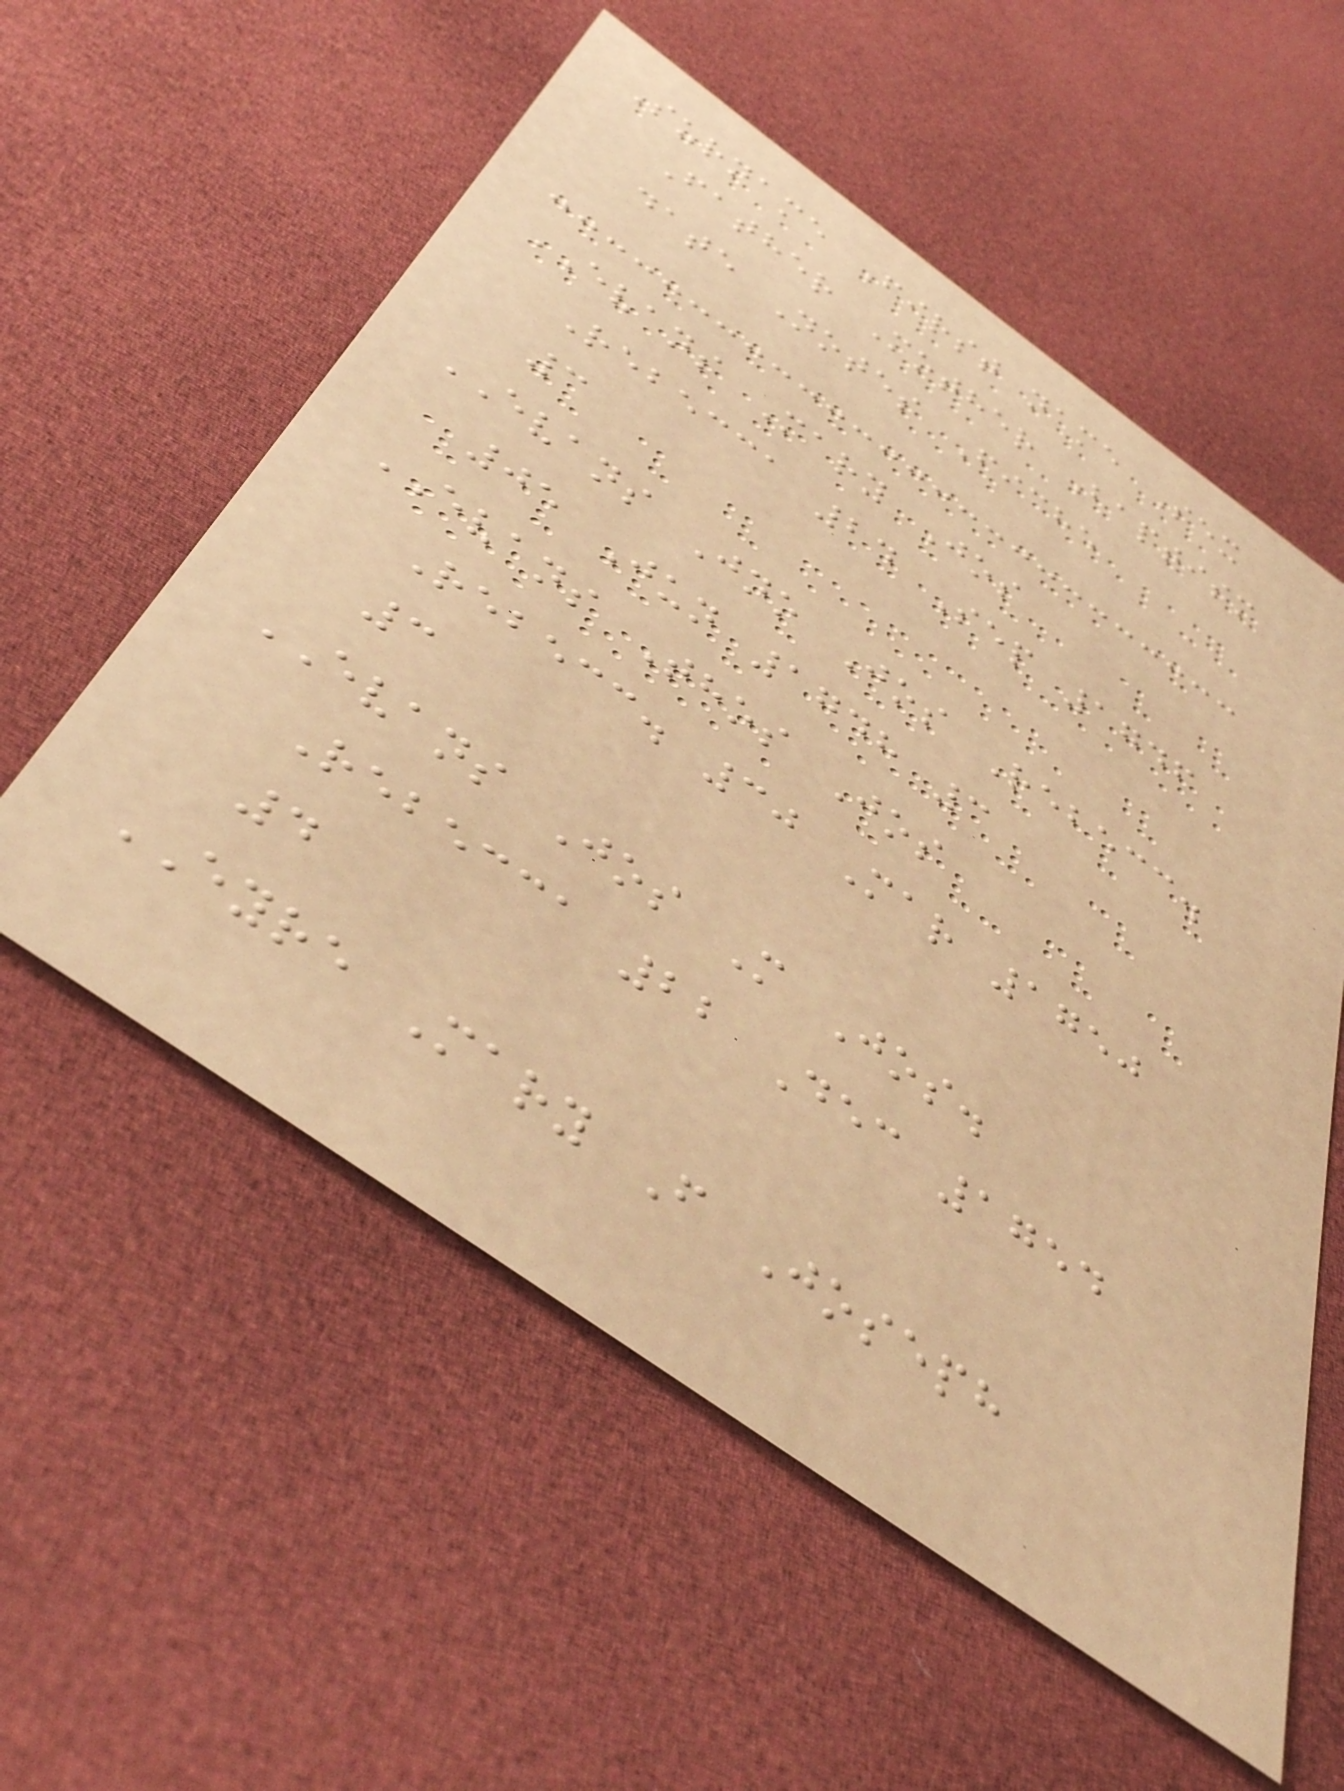Surname First name Sex
Father Mother Baptism
date Notes Fiche
EVANS Mary Jos
Rebecca 24 Sep 1746
3
EVANS Jno Jos Rebecc.
05 Jun 1748 3
EVANS Thos Jos
Rebecc. 30 Mar 1750
3
EVANS Jos M Jos.
Rebecca 22 Dec 1754
4
EYRE Mary F Joseph
